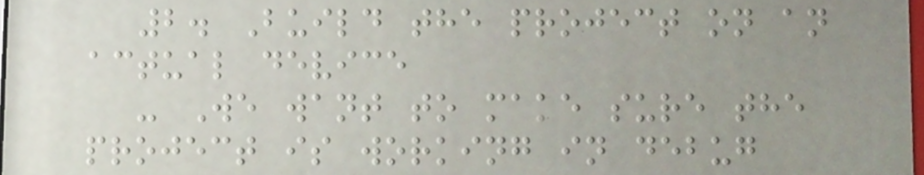2. Build the project on an
actual device
- We want to make sure the
project is working in debug
